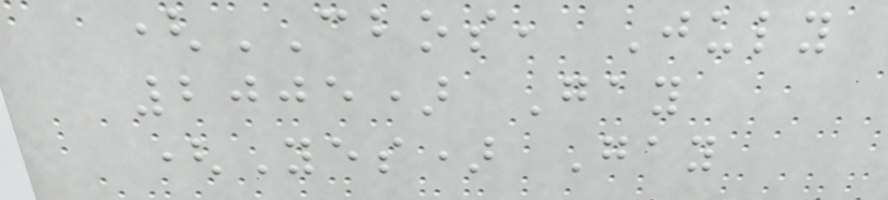(CBOS, July
2005) Gay
(Yes) Gay
